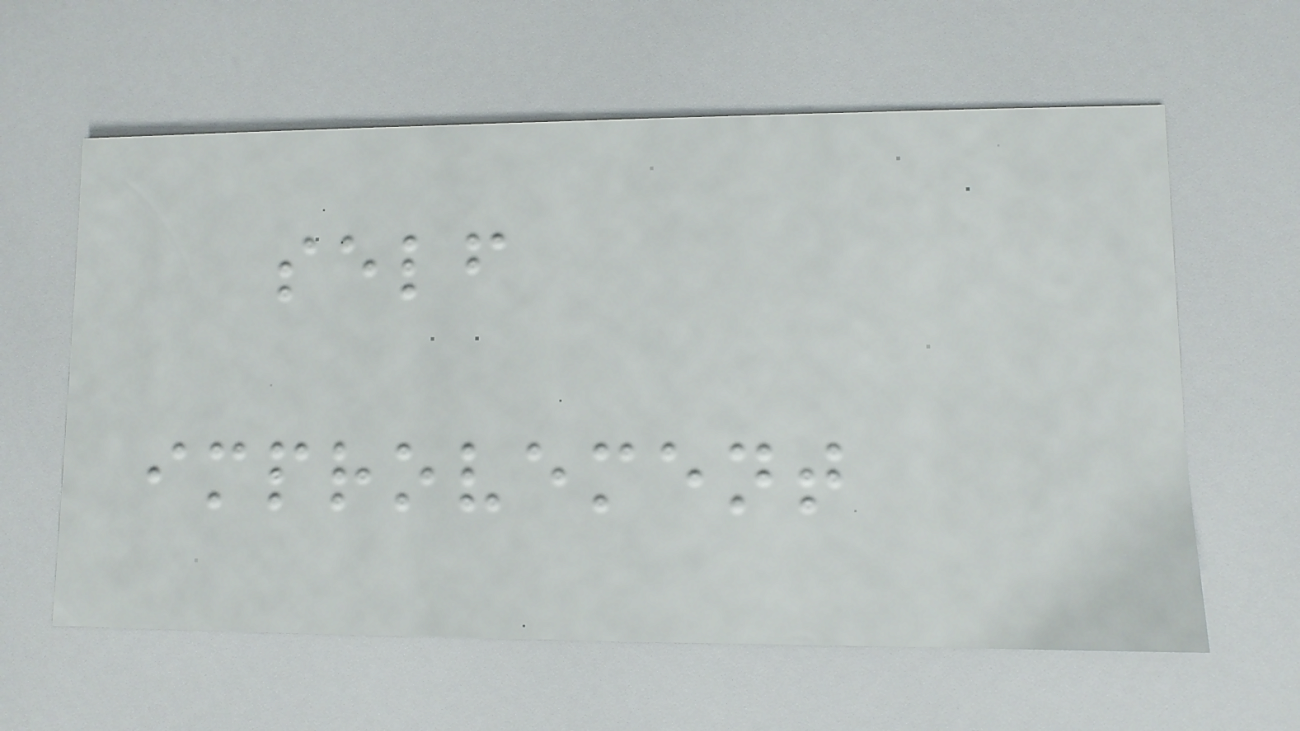self
improvement
